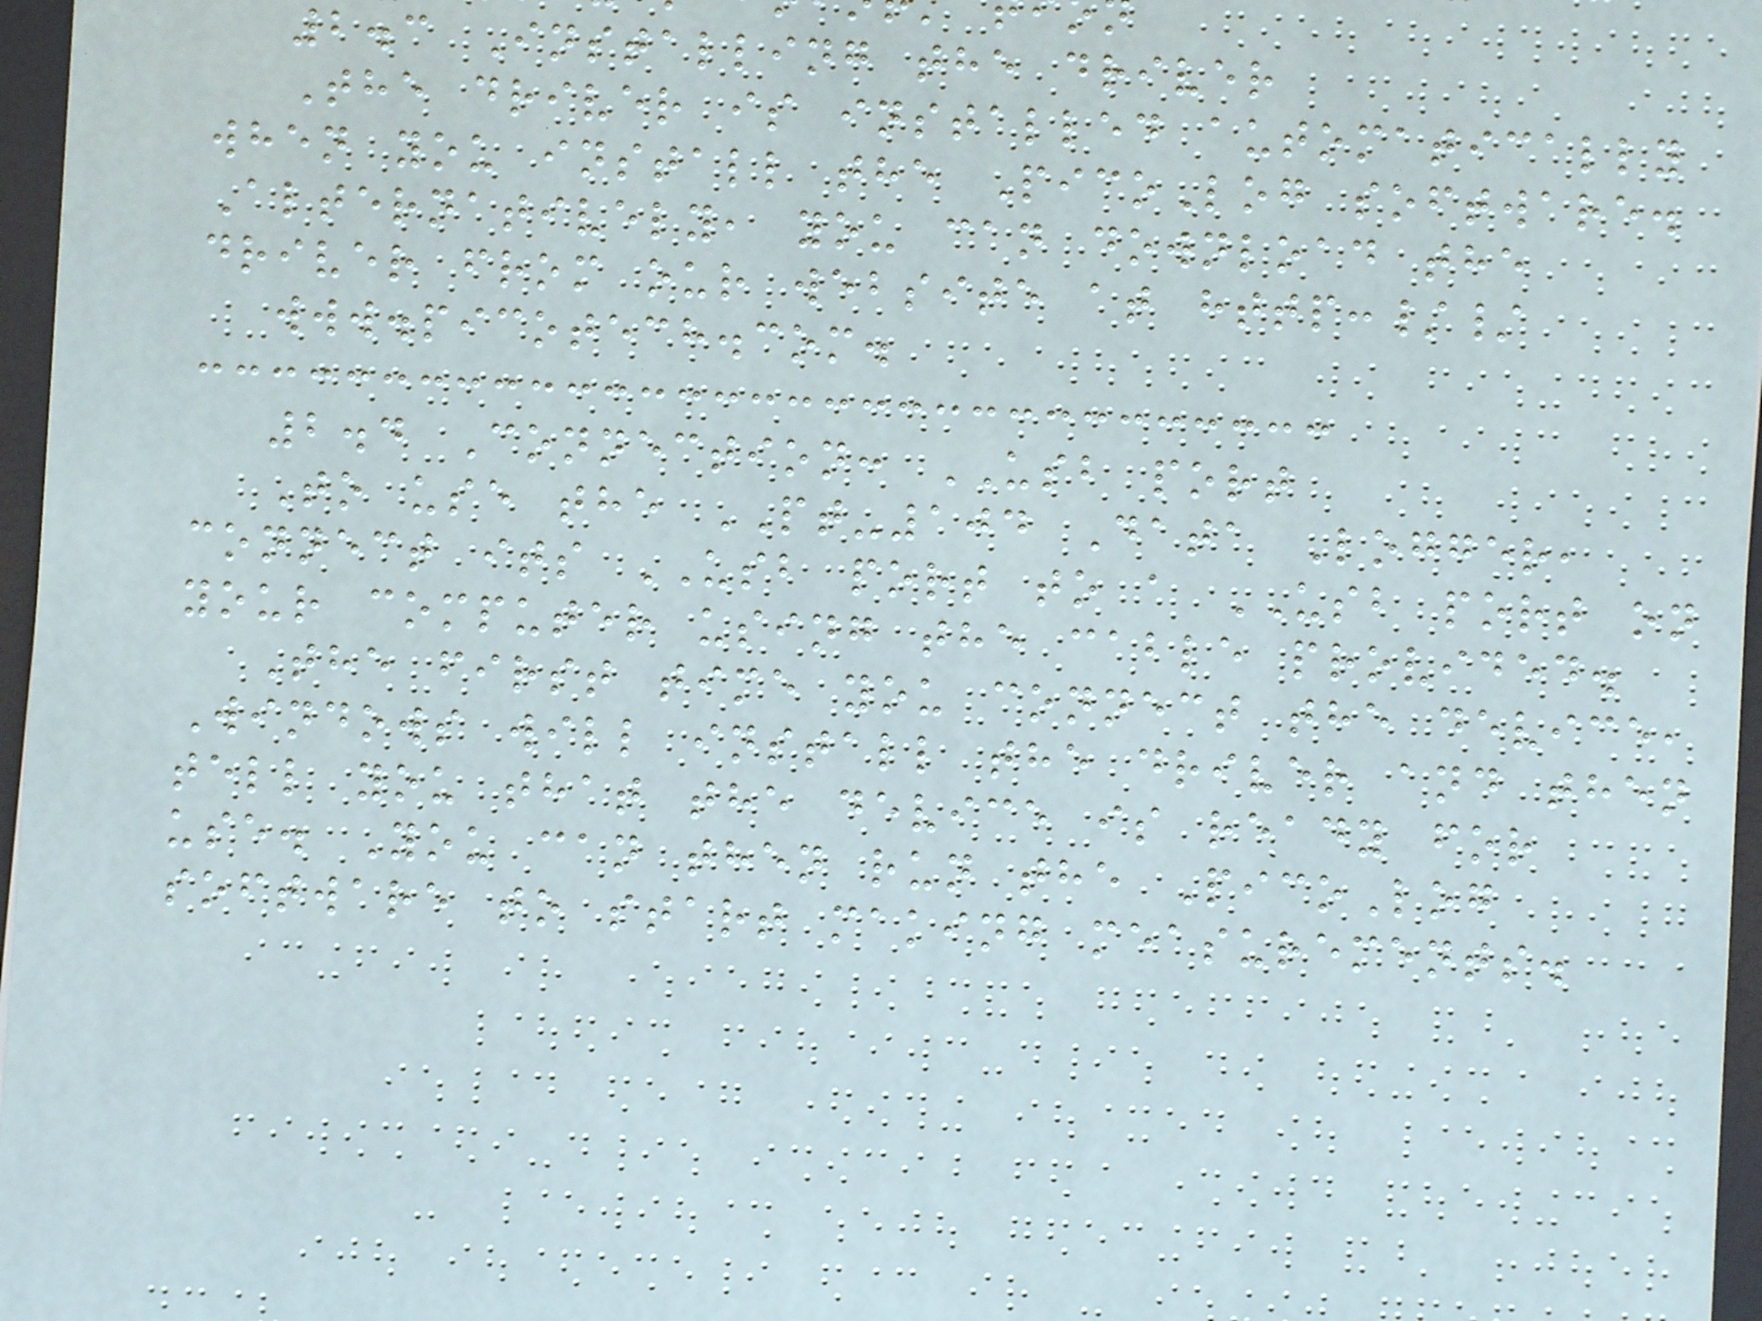2.3 Installing the driver
The driver is installed automatically
when you install the PicoLog software.
Alternatively, you can download the
driver from our website at http://
www.picotech.com.
2.4 Connection: USB port
To use the PT-104 Data Logger,
connect its USB port to a USB port on
your computer using the cable provided.
The first time you connect the device,
Windows will install the driver and then
tell you that the device is ready for
use. You can then run the PicoLog
software to start making measurements.
